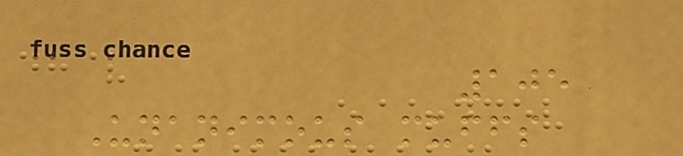105
Unanimous muffs
